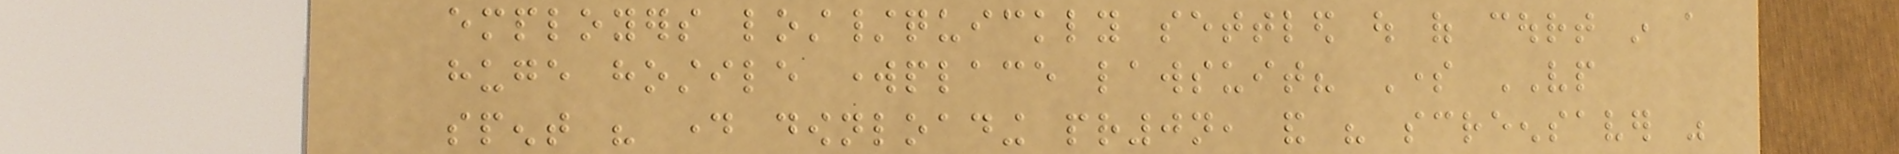employers lost/quickly settled out of court in a
huge hostile workplace lawsuit? Some VP
spent his day downloading pr0n, and his screensaver was
